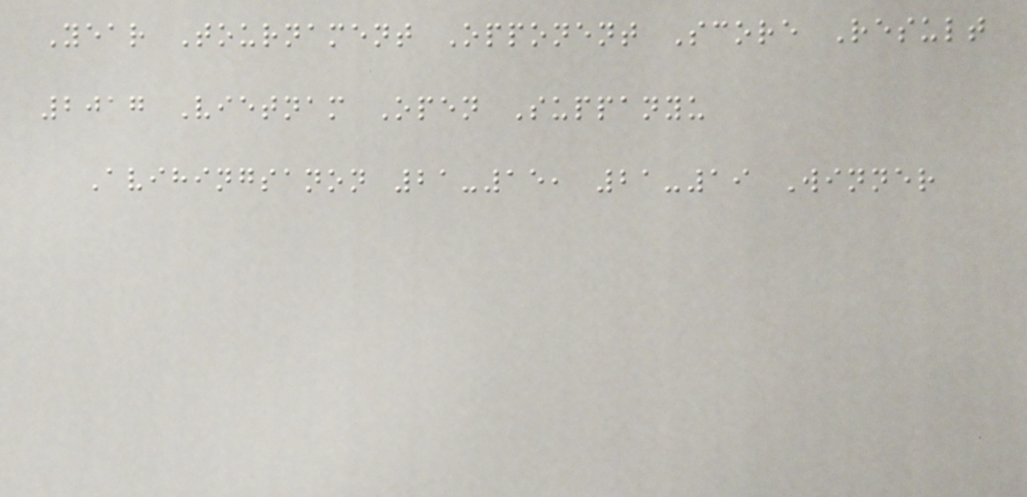Year Tournament Opponent Score Result
2017 Vietnam Open Suppanyu
Avihingsanon 21-15, 21-19 Winner
